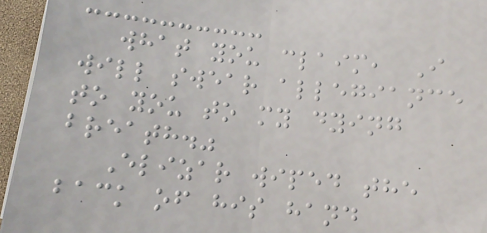what you claim, I
will swear allegiance
to you to my dying
breath."
Elizar wiped the
back of his hand
